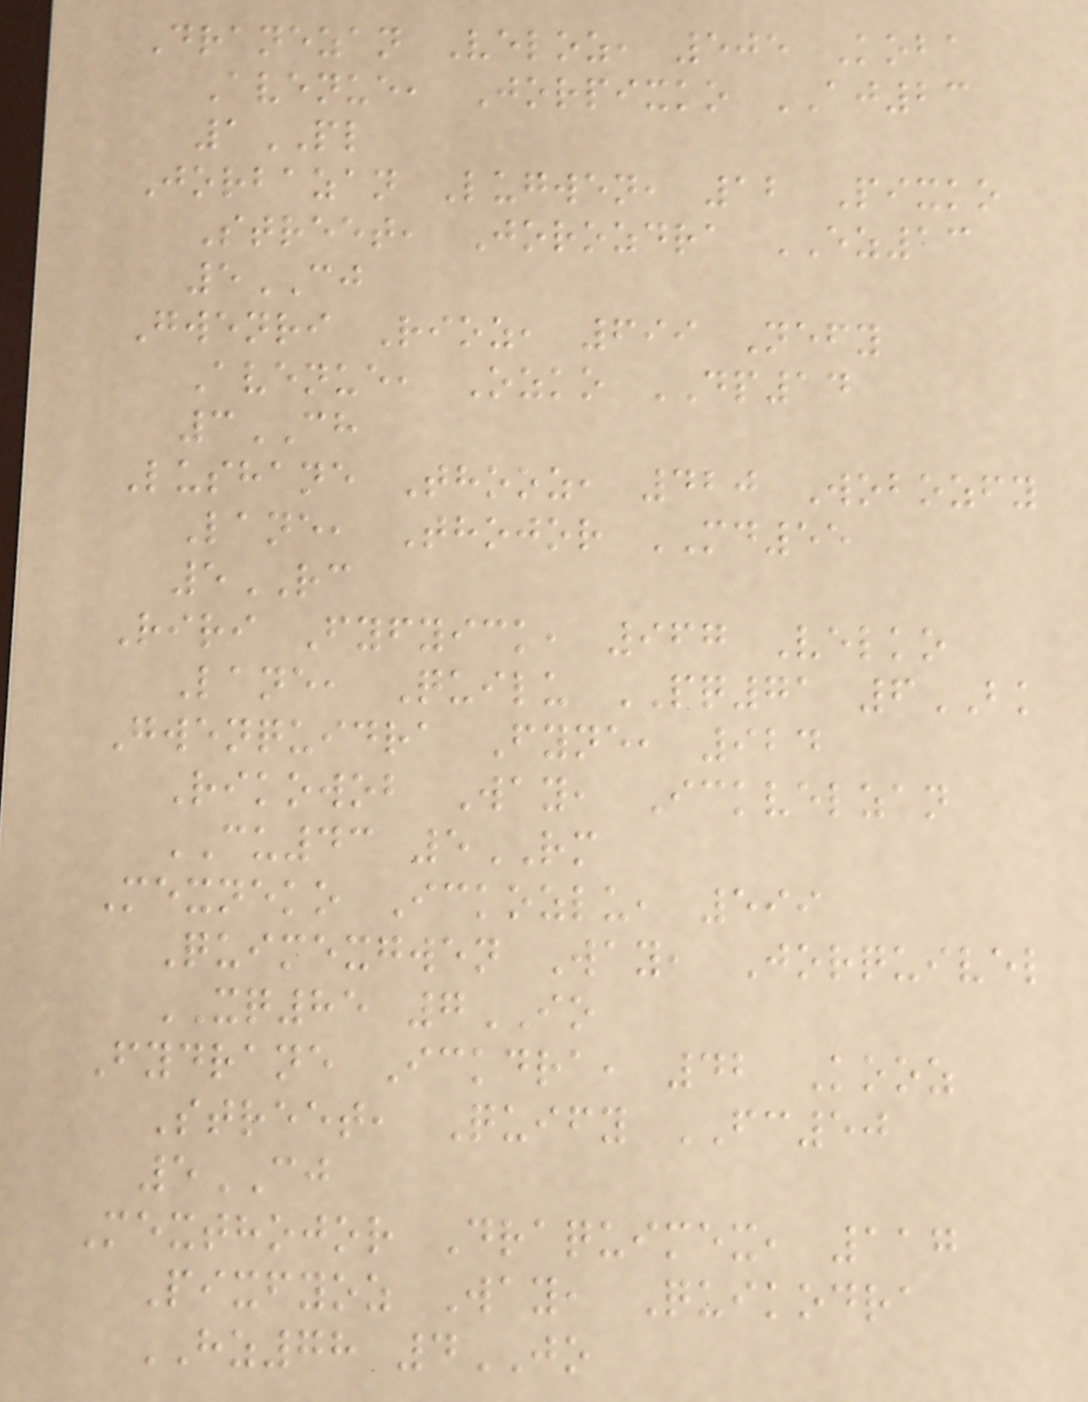Dranezan Veloz, 505 Koba
Avenue, Jorpixko AJ23
1PL
Jorbazan Lugwen, 12 Pixko
Street, Jorozdra EZ13
5CJ
Gwenri Rioz, 699 Nefy
Avenue, Ozko DP14
3CH
Lushane Thooz, 420 Wobozfy
Lane, Thojor MD55
5RC
Riri Fyfyick, 967 Velko
Lane, Quilu PQ71 6BK
Gwenquidra Fyne, 924
Rikowob Way, Ickvelzan
CU43 5RM
Mexneko Ickozlu, 599
Quimexgwen Way, Jorquivel
XQ85 7IO
Fydrane Ickdra, 42 Kooz
Street, Quify FC50
5CJ
Mexthojor Draquimex, 117
Pixfyoz Way, Quikodra
HZ78 4JO
